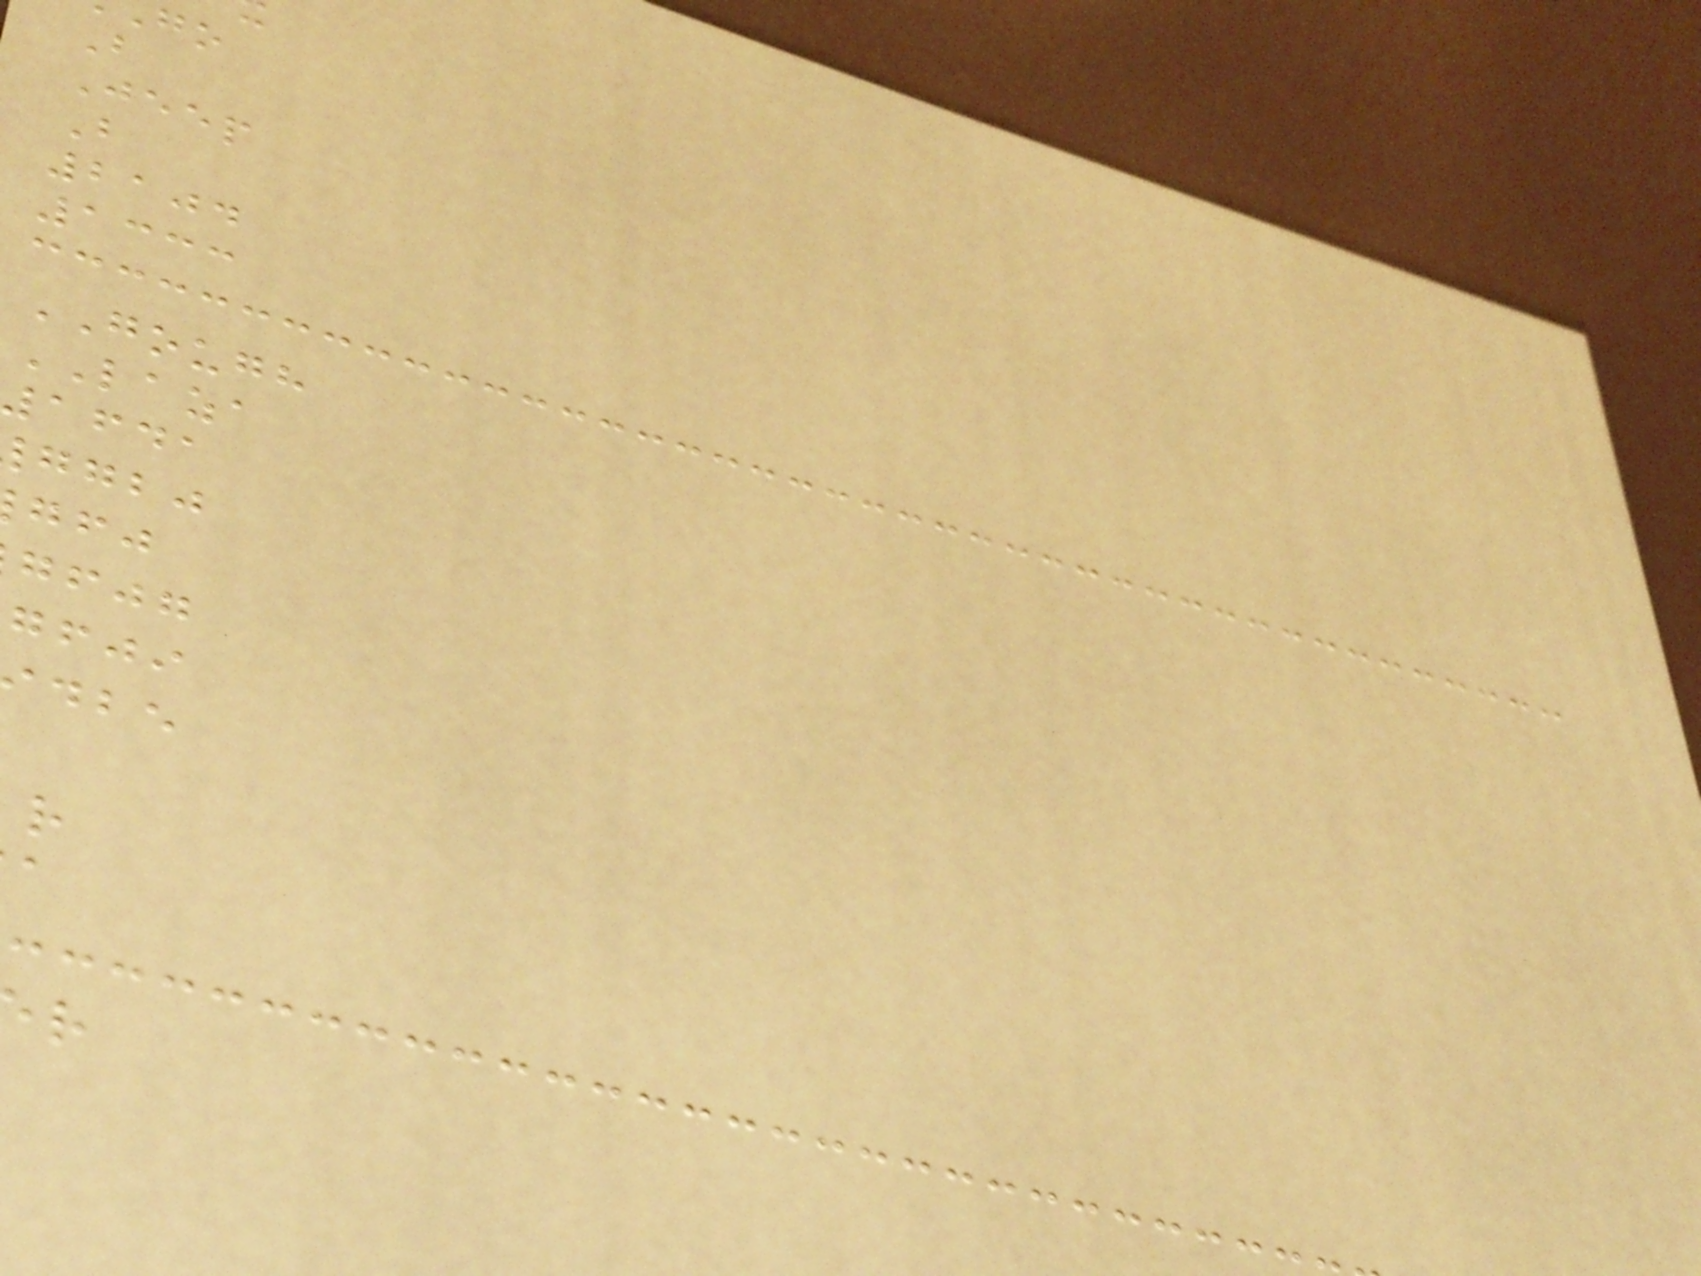B
Jeep
B
2104
1333
GOUGH
LAZA
afda
ggbj
gfjg
gfji
